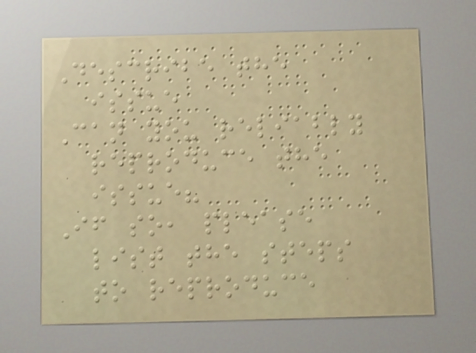Describe the
issue
Can you reliably
reproduce the
issue?
If so, please
list the steps
to reproduce
